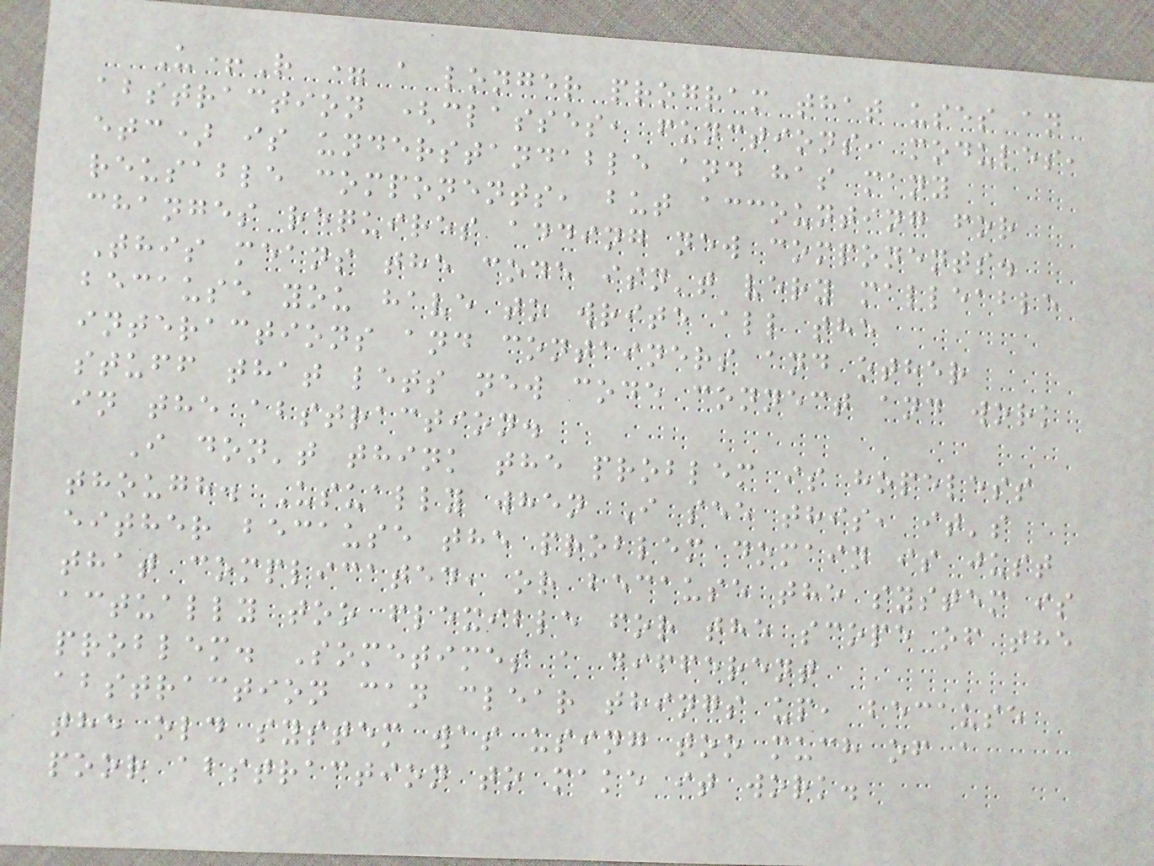U+R = a longer program that uses an
abstraction (classes, functions, modules,
etc) is understandable and has many
reusable components, but accounting for
changes requires adding new components.
This means the code isn't very malleable
because you have to write all the
interactions and containers and other
stuff that lets new code connect and work
in the abstraction.
I don't think the problem is hopeless
though. Usually when I see this, it's
either because the problem domain is just
that complicated, or because the system is
actually too flexible for the scope of the
problem. Sometimes a different
abstraction can clear things up, because
the old system was using too much of a
poor abstraction to make it work.
